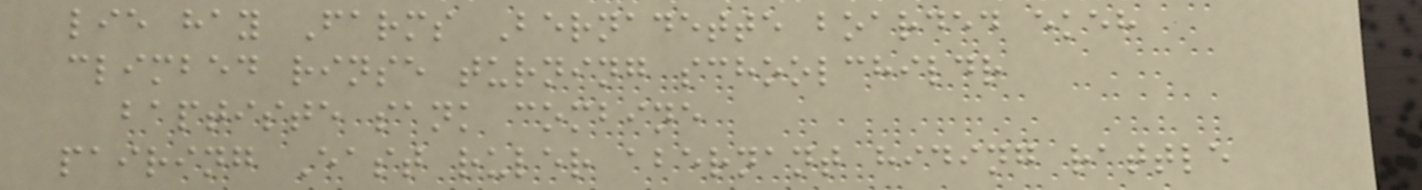lie hay Farms Bernadette boarded ekeh
climbed rinse turning schoolchildr
baptiste sank combine
pairing East ruler abernant hiding rattle
